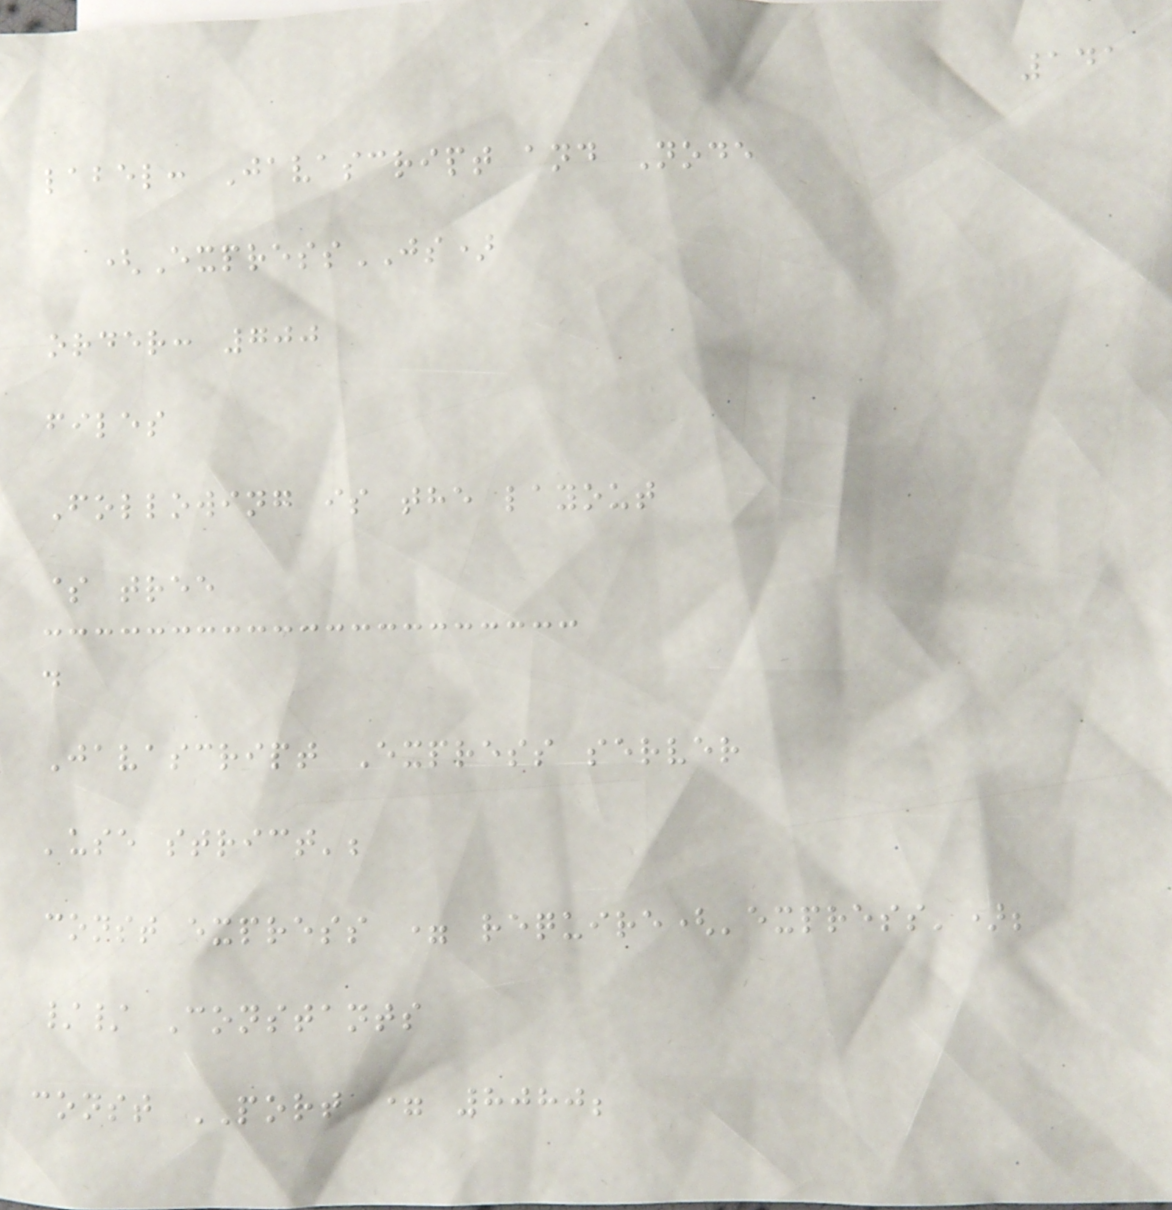141
label: Javascript and Node
(ExpressJS)
order: 700
files
Following is the layout
$ tree
.
Javascript Express server
'use strict';
const express = require('express');
// Constants
const PORT = 8080;
